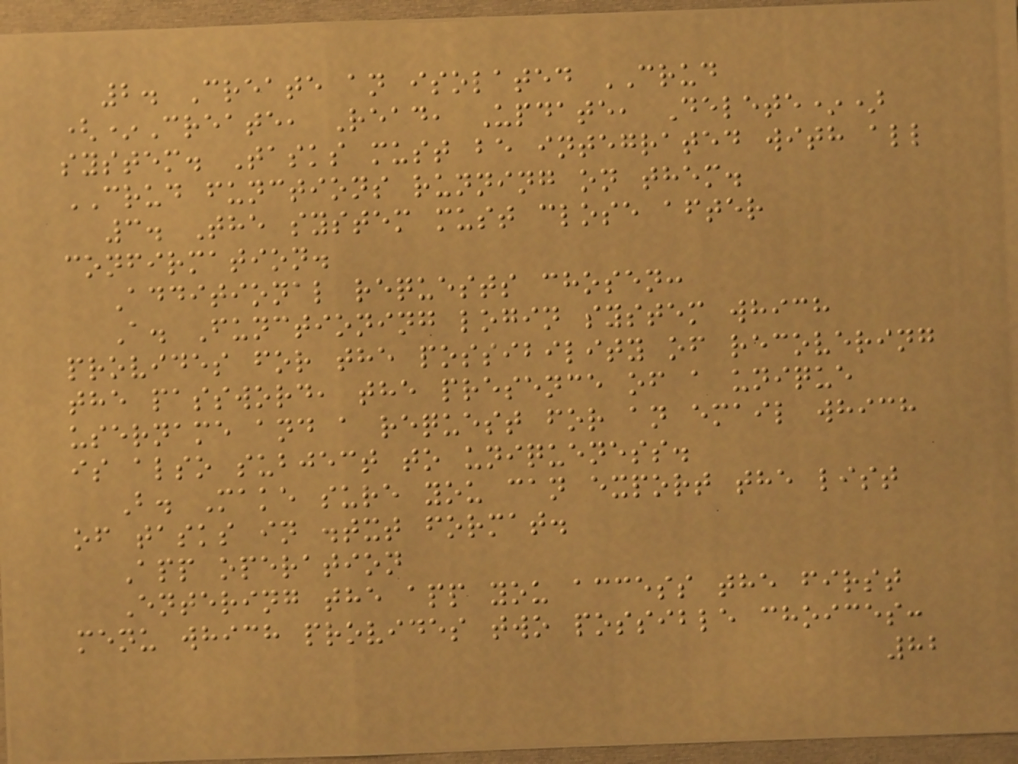2. Create an isolated CRUD
(*Create, Read, Update, Delete*)
system. Tasks must be integrated with all
CRUD functions running on them.
3. The system must close after
confirmation.
Additional requests chosen:
A. Functioning login system which
provides for the possibility of recovering
the password, the presence of a unique
username and a request for an email which
is also subject to uniqueness.
B. Make sure you can export the list
of tasks in .txt format.
App operation
Entering the app you access the first
menu which provides two possible choices:
82
